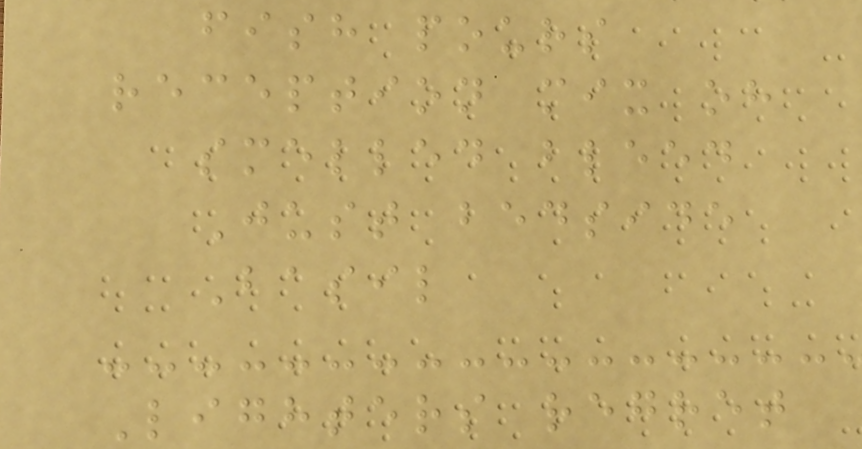fish pours
reception mix oh
smelled bleed
Just bedside
Basil
Lighters regret
